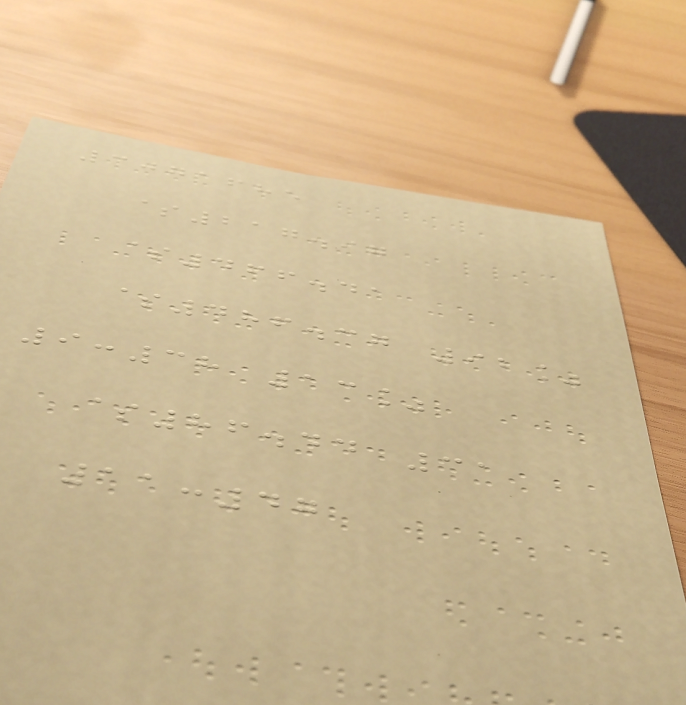3071685
$217.97
$466.41
$486.37 92%
9:38 13%
$86.44 31
11:47
